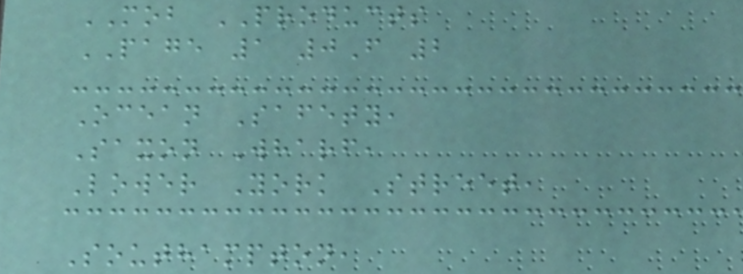MOB PRODUCTS
PAGE 1 0F 2
Ocean Safety,
Saxon Wharf,
Lower York Street,
Southampton,
